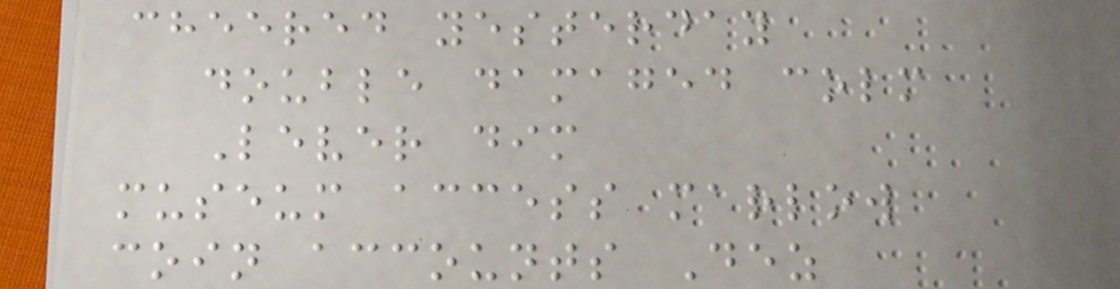cheered yesterday
double damaged colm
Lever dim
museum access marlow
coin accounts Dez
